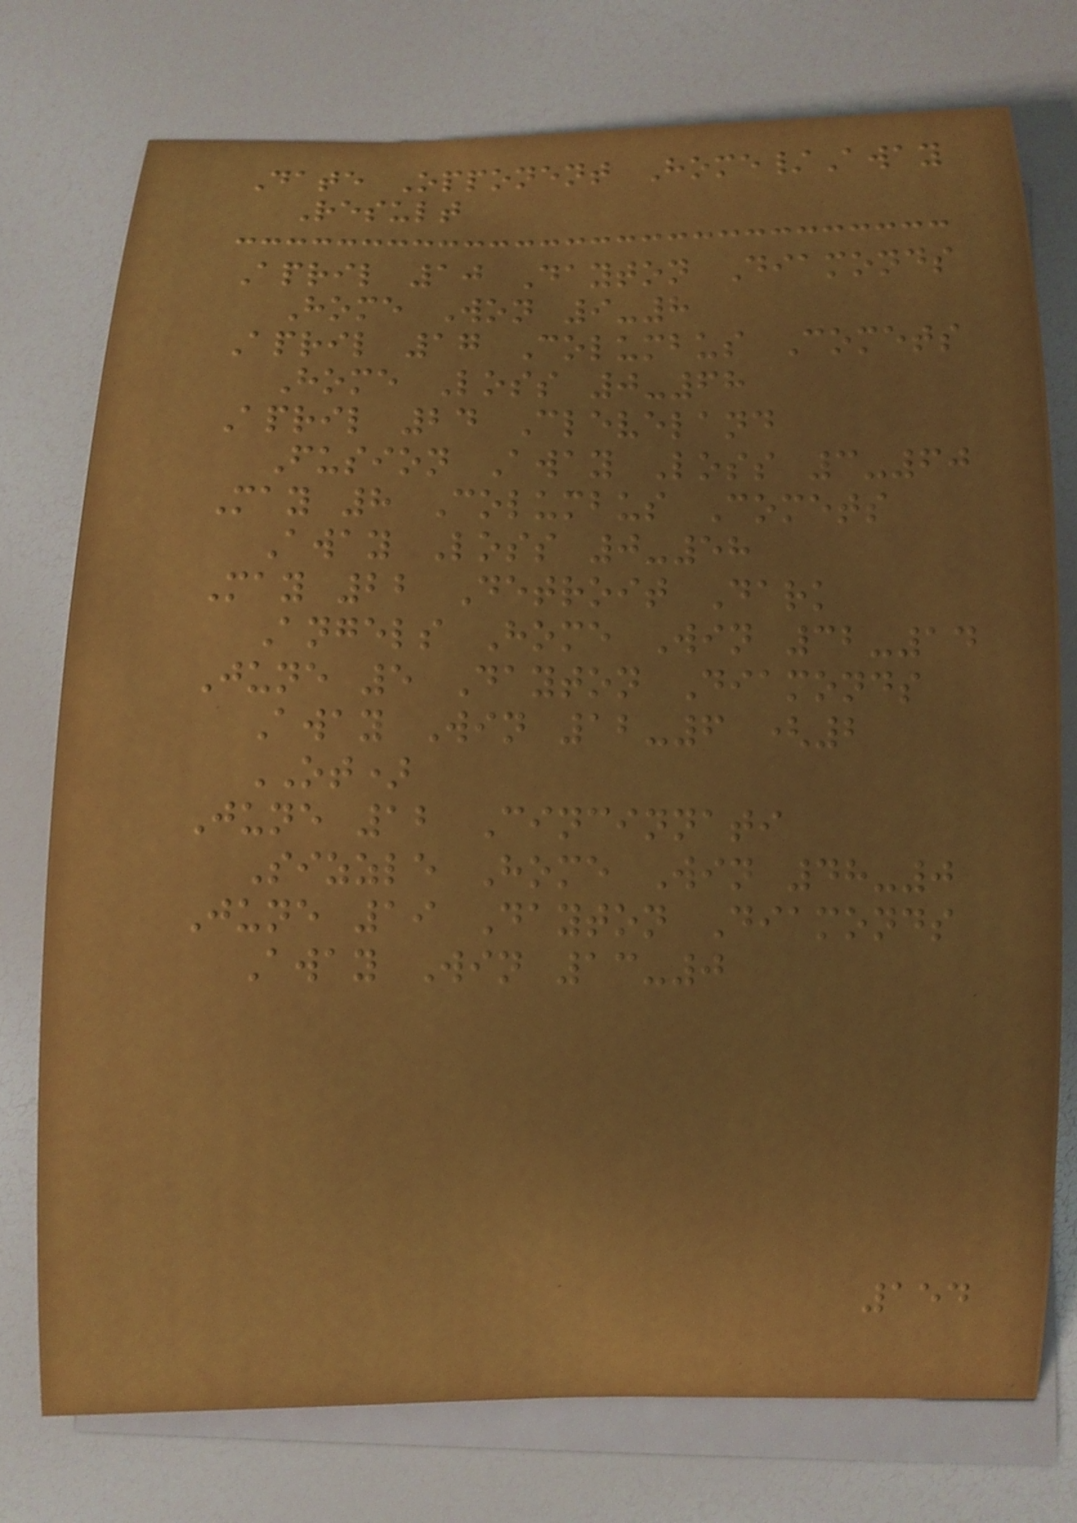Date Opponent Home/Away
Result
April 10 Dayton Diamonds
Home Won 9-8
April 17 Columbus Comets
Home Loss 0-68
April 24 Cleveland
Fusion Away Loss 3-60
May 8 Columbus Comets
Away Loss 0-58
May 22 Detroit Dark
Angels Home Win 32-14
June 5 Dayton Diamonds
Away Win 12-6 (2
OT)
June 12 Cincinnati
Sizzle Home Win 48-0
June 19 Dayton Diamonds
Away Win 13-0
154
